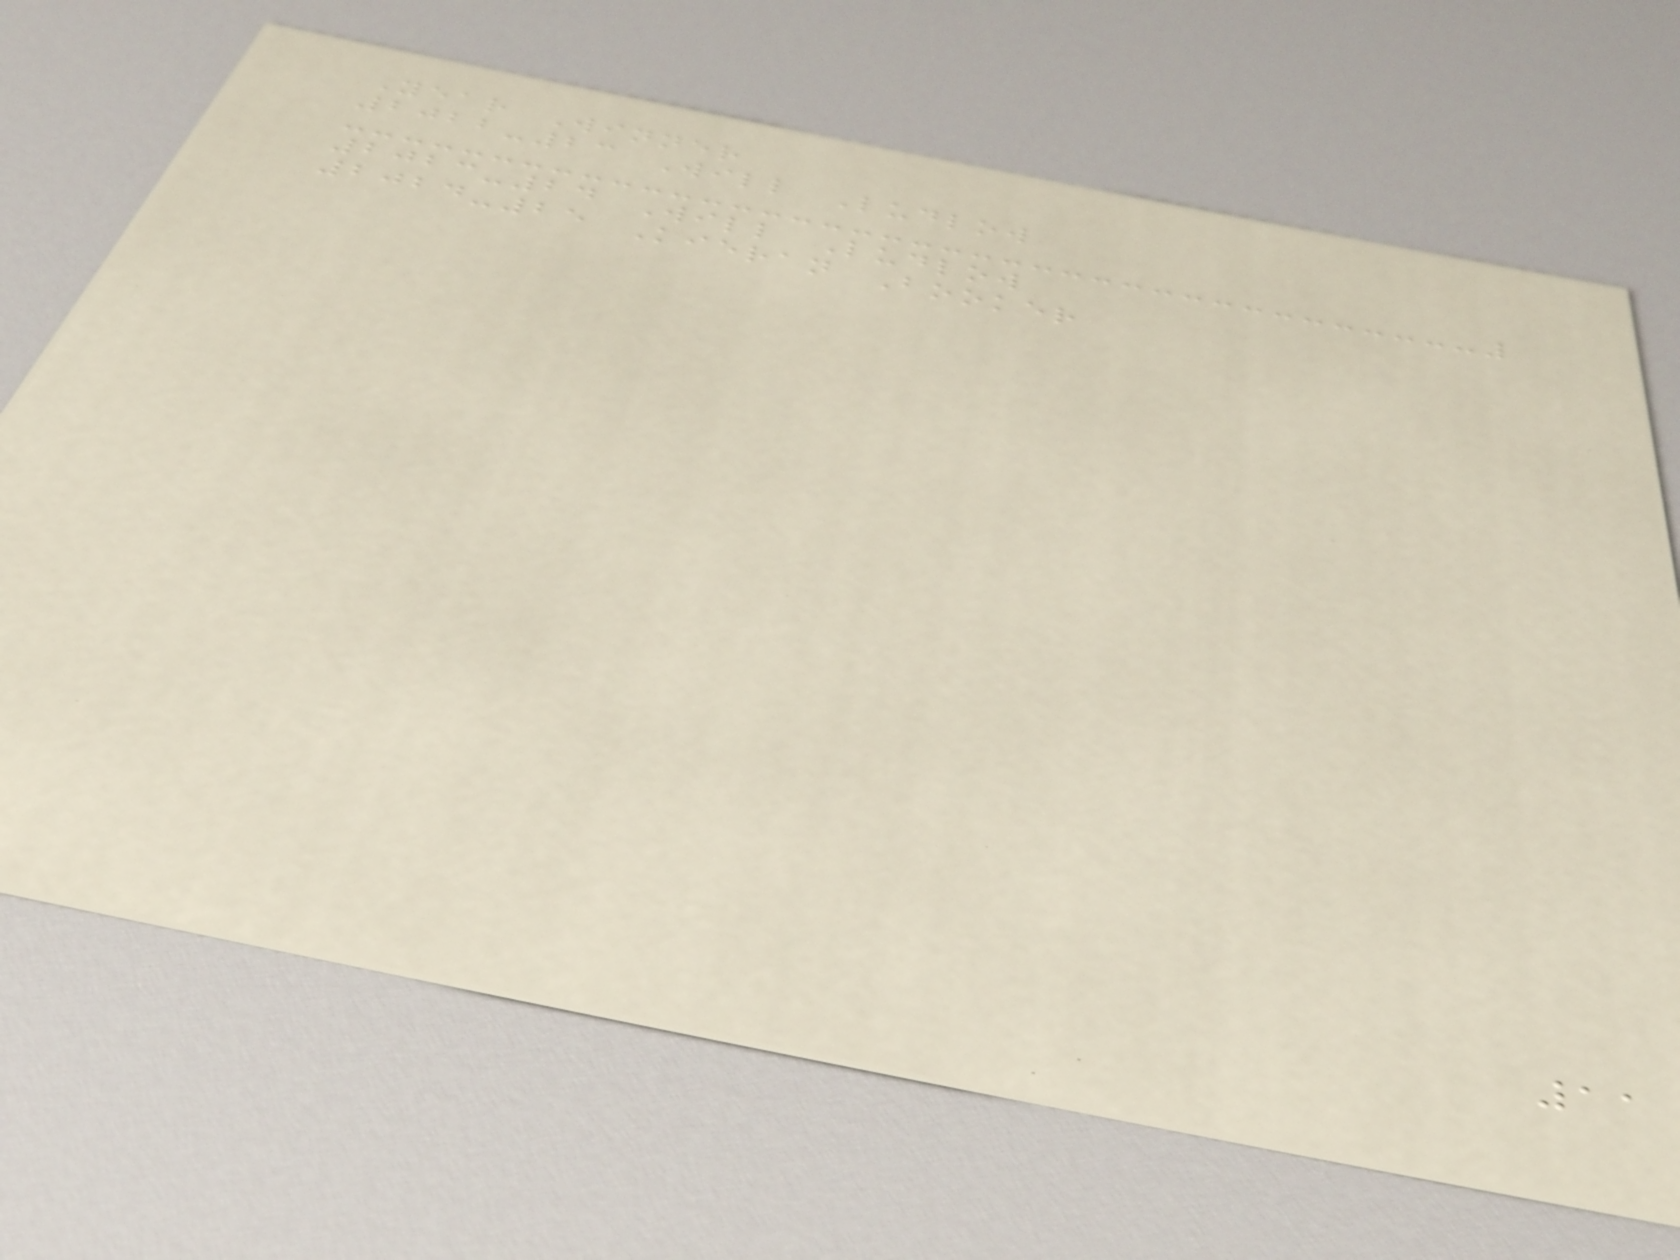Year Winner
2022-23 Will Ludlow
2023-24 Will Ludlow
2024-25 Kieran Booker
11
